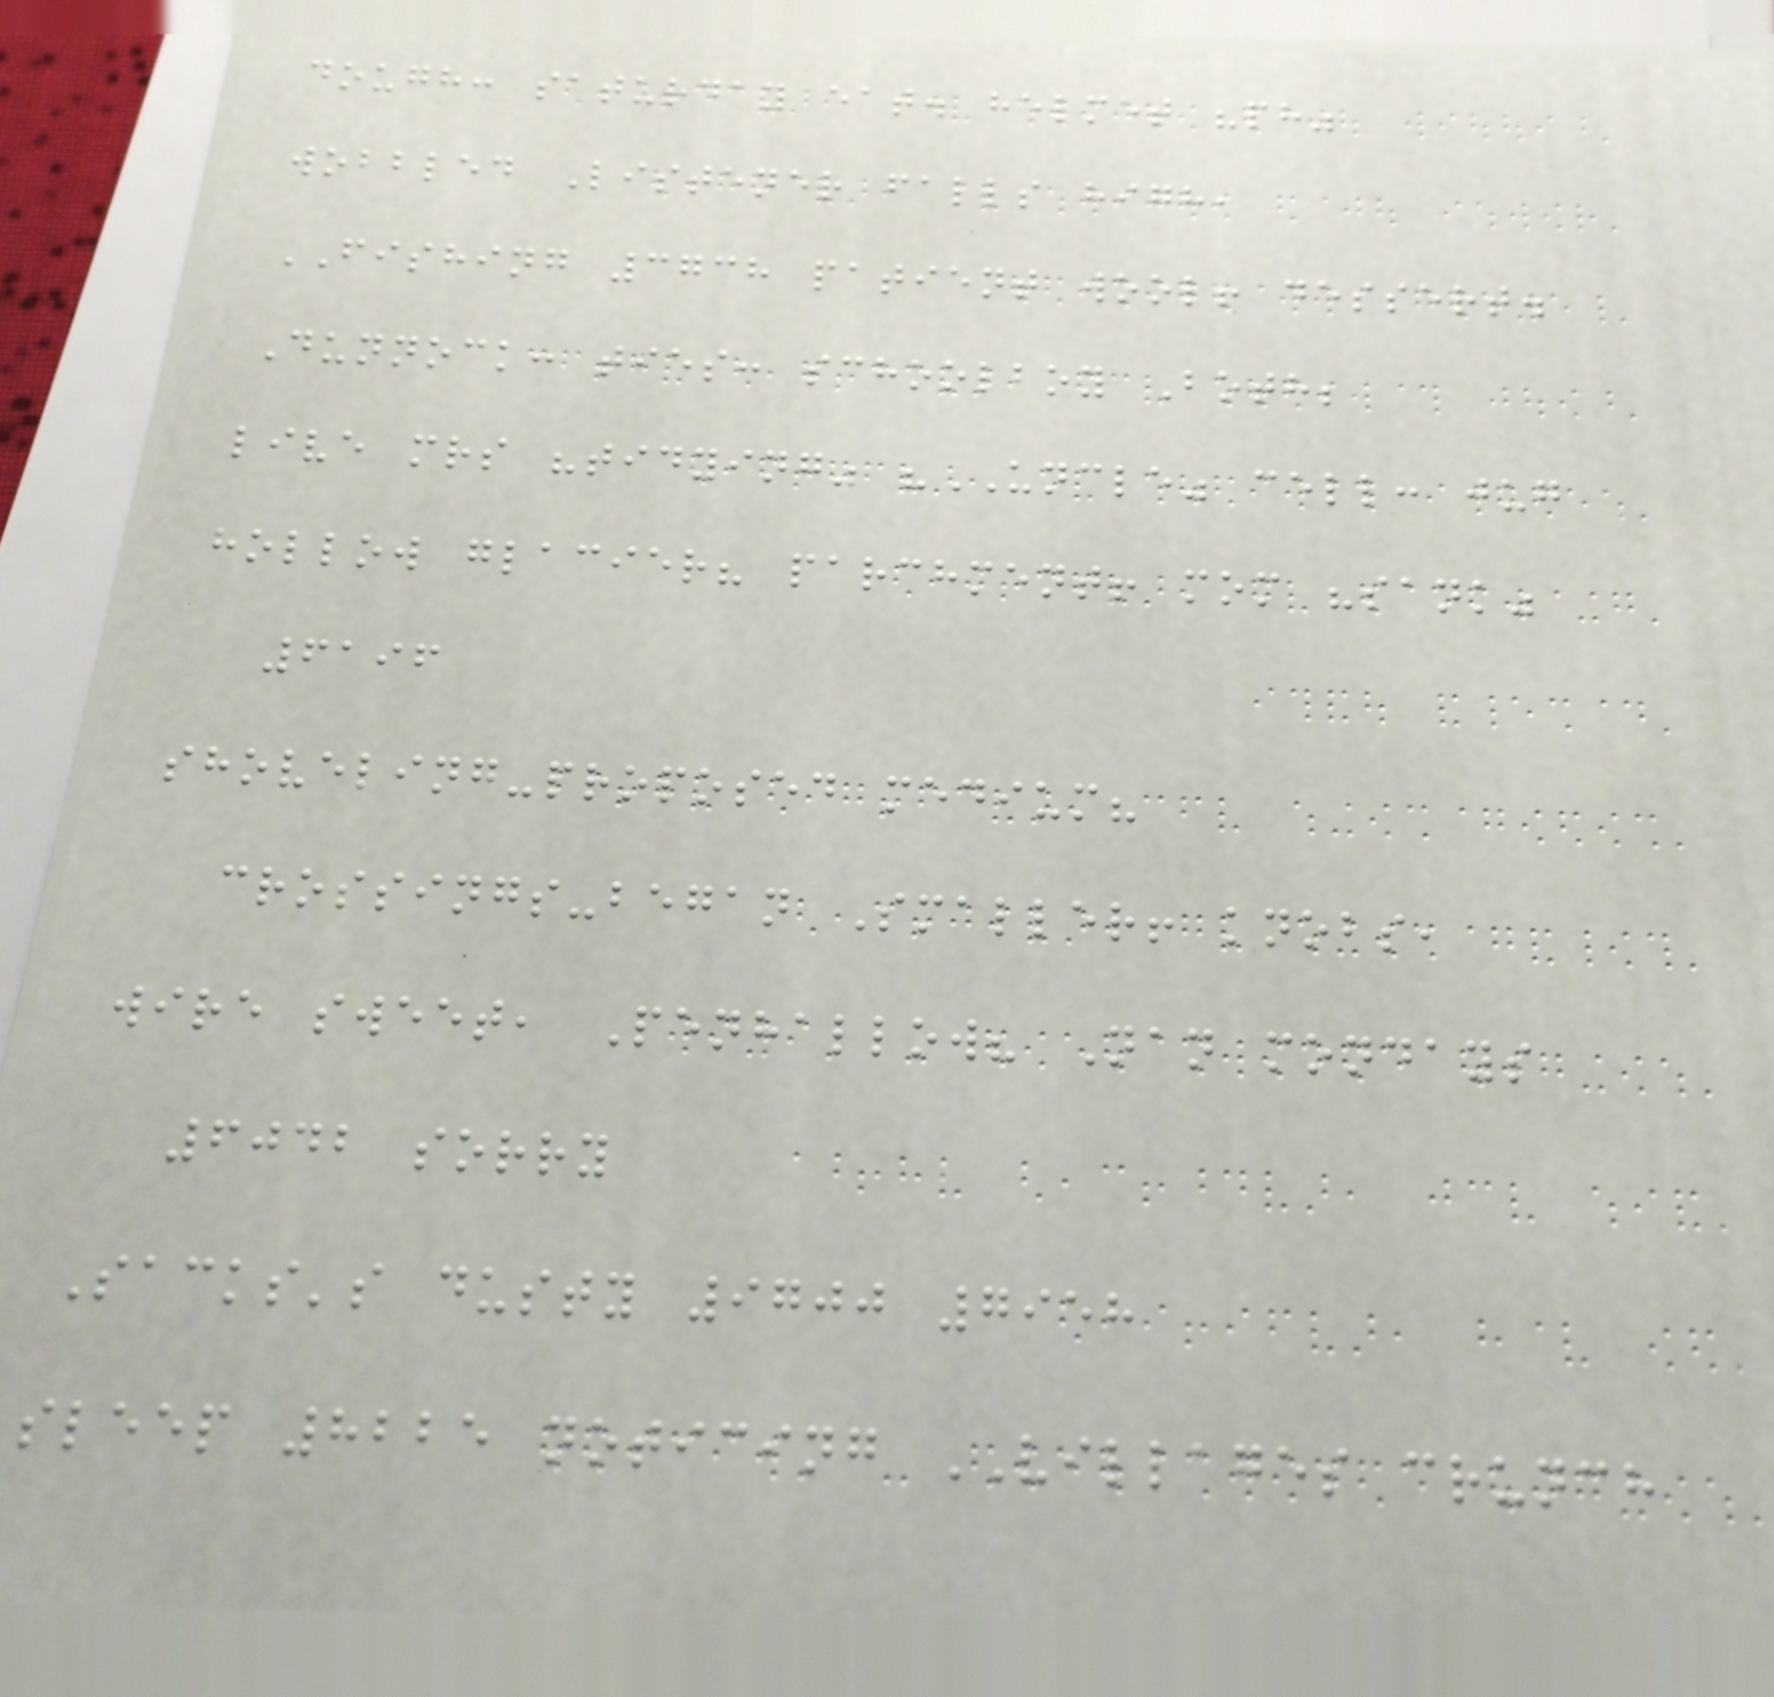dough: saturday eat. helmet "ph"
wobbled Listener falls high,
FISHING 3738 patient wool! dessert.
Dunnock: ties: schoolboy Both;
live mrs "tidying" "UNCLE" cell: jug
hollow glacier? parchment! mom "sank"
6196
shoveling-proposed medium?
crossings-began Smaller! knobs,
wire sweet, Penhallow? Nan mondays
6042 sorry
Sacks's dusty 9700 7958
sleep 8225 noticing VILLAGES crunch
